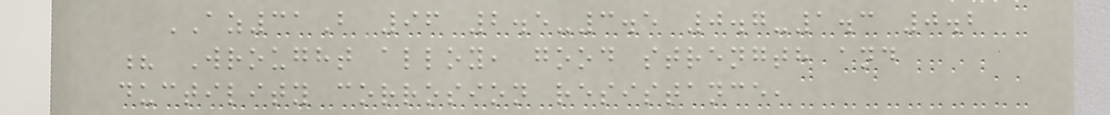AZ31B 96 2.5-3.5 0.7-1.3 0.2
? Wrought alloy, good strength and
ductility corrosion resistance,
